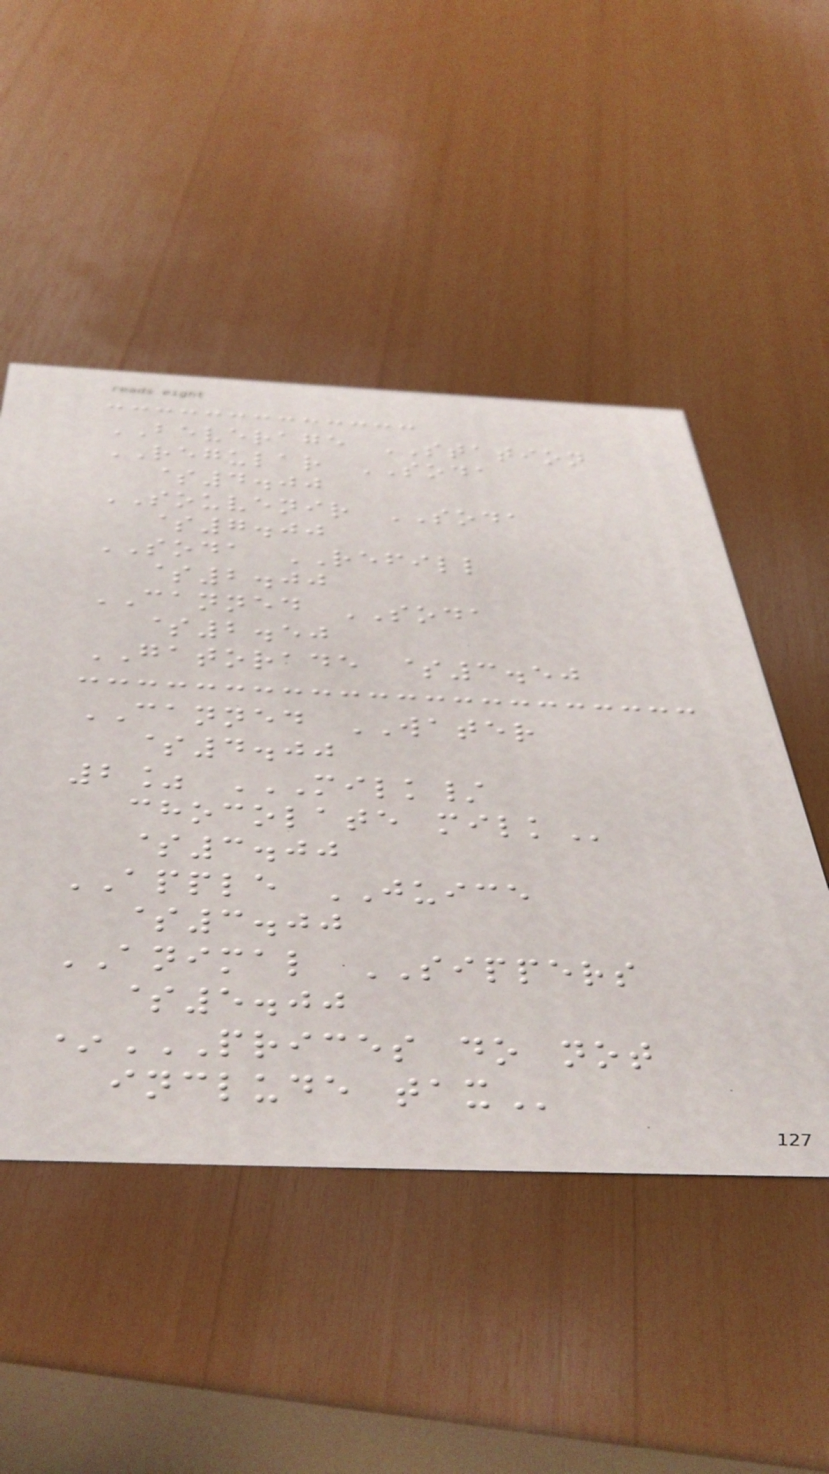BEVERAGE STATION
REGULAR SODA
$4.00
SOUVENIR SODA
$7.00
SODA REFILL
$2.00
CANNED SODA
$2.50
GATORADE $3.50
CANNED WATER
$4.00
2% MILK/
CHOCOLATE MILK
$3.00
APPLE JUICE
$3.00
ANIMAL SIPPERS
$5.00
*PRICES DO NOT
INCLUDE TAX
